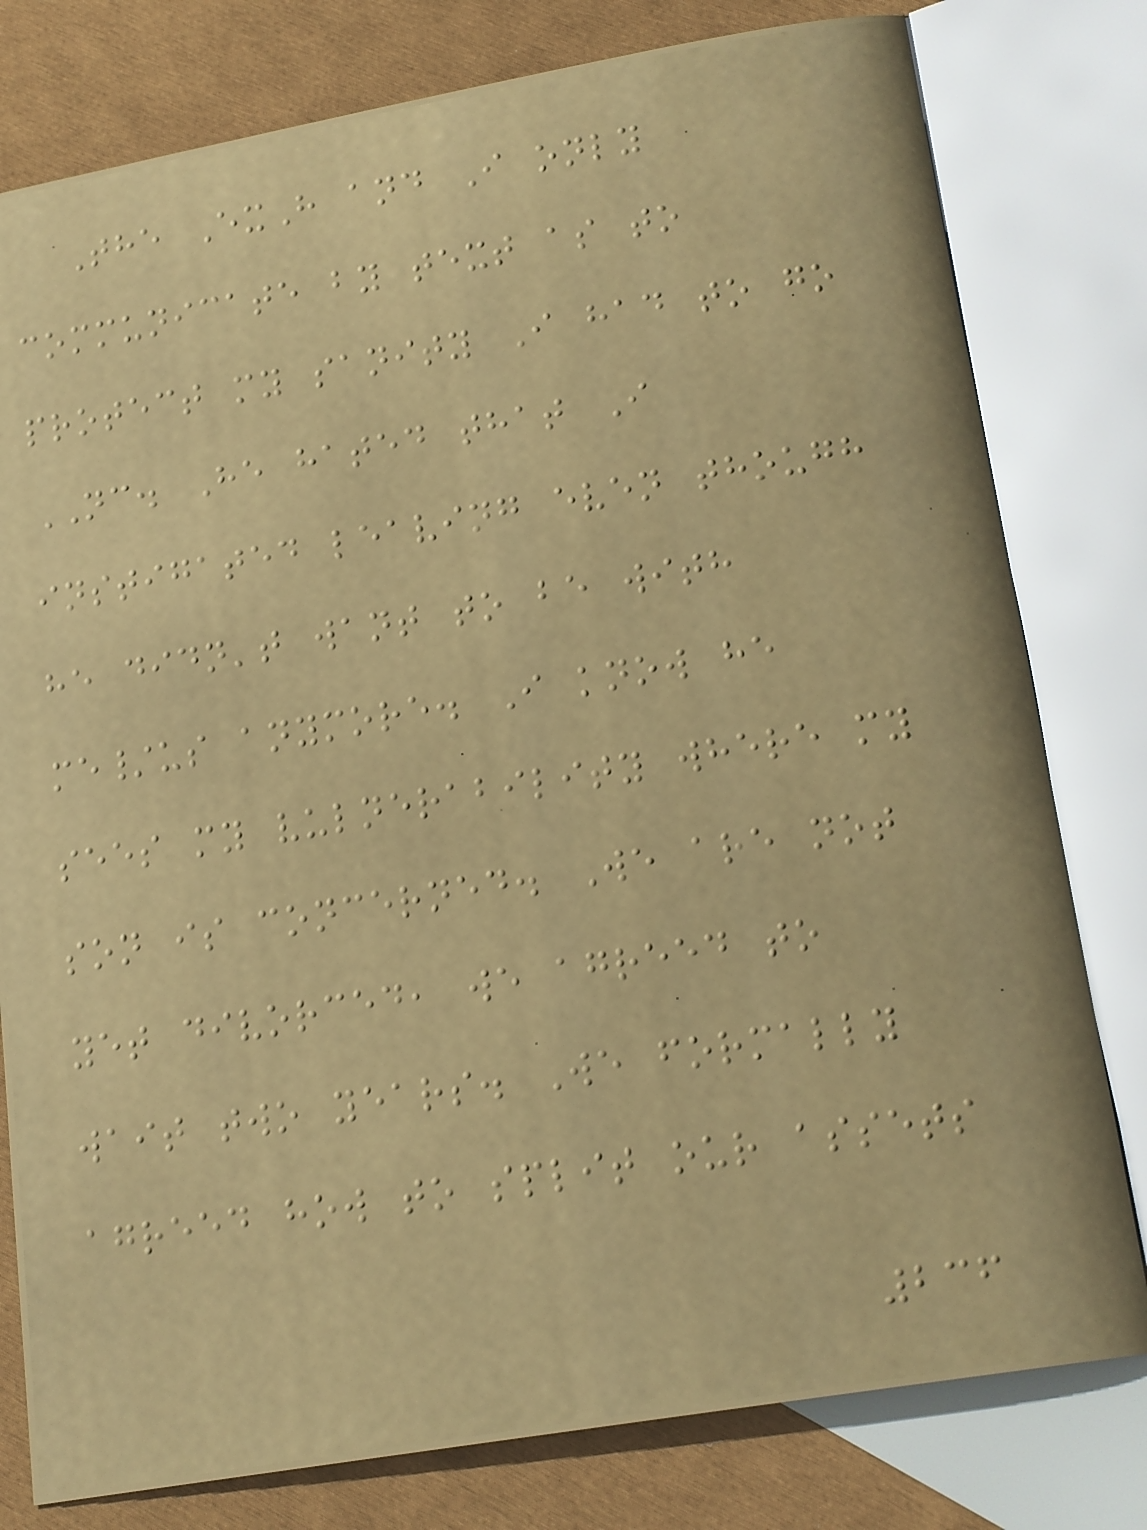The ExH and I only
communicate by text as to
protect my sanity I had to go
NC. He hated that I
instigated leaving even though
he didn't want to be with
me/us anymore. I know he
sees my vulnerability where my
son is concerned. We are not
yet divorced, we agreed to
wait two years. We formally
agreed how to split our assets
236
